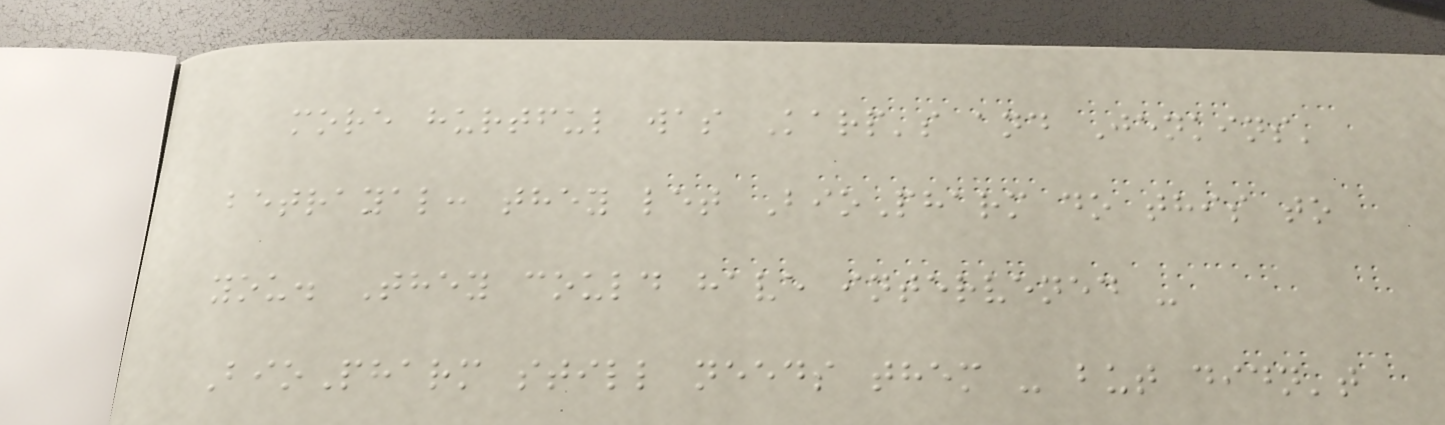more hurtful was Karp's and Jenkins'
betrayal: they let BioPharm do this to
you. They could have intervened -
BioPharm still needs them - but didn't
